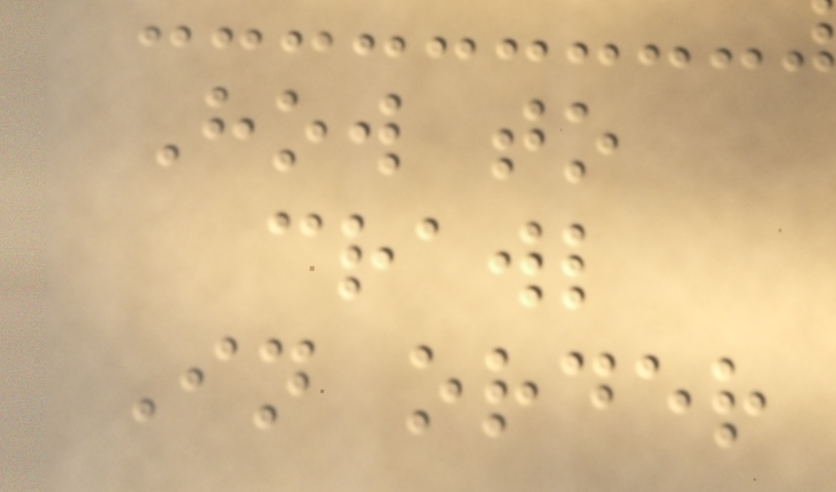How to
crawl
In order
